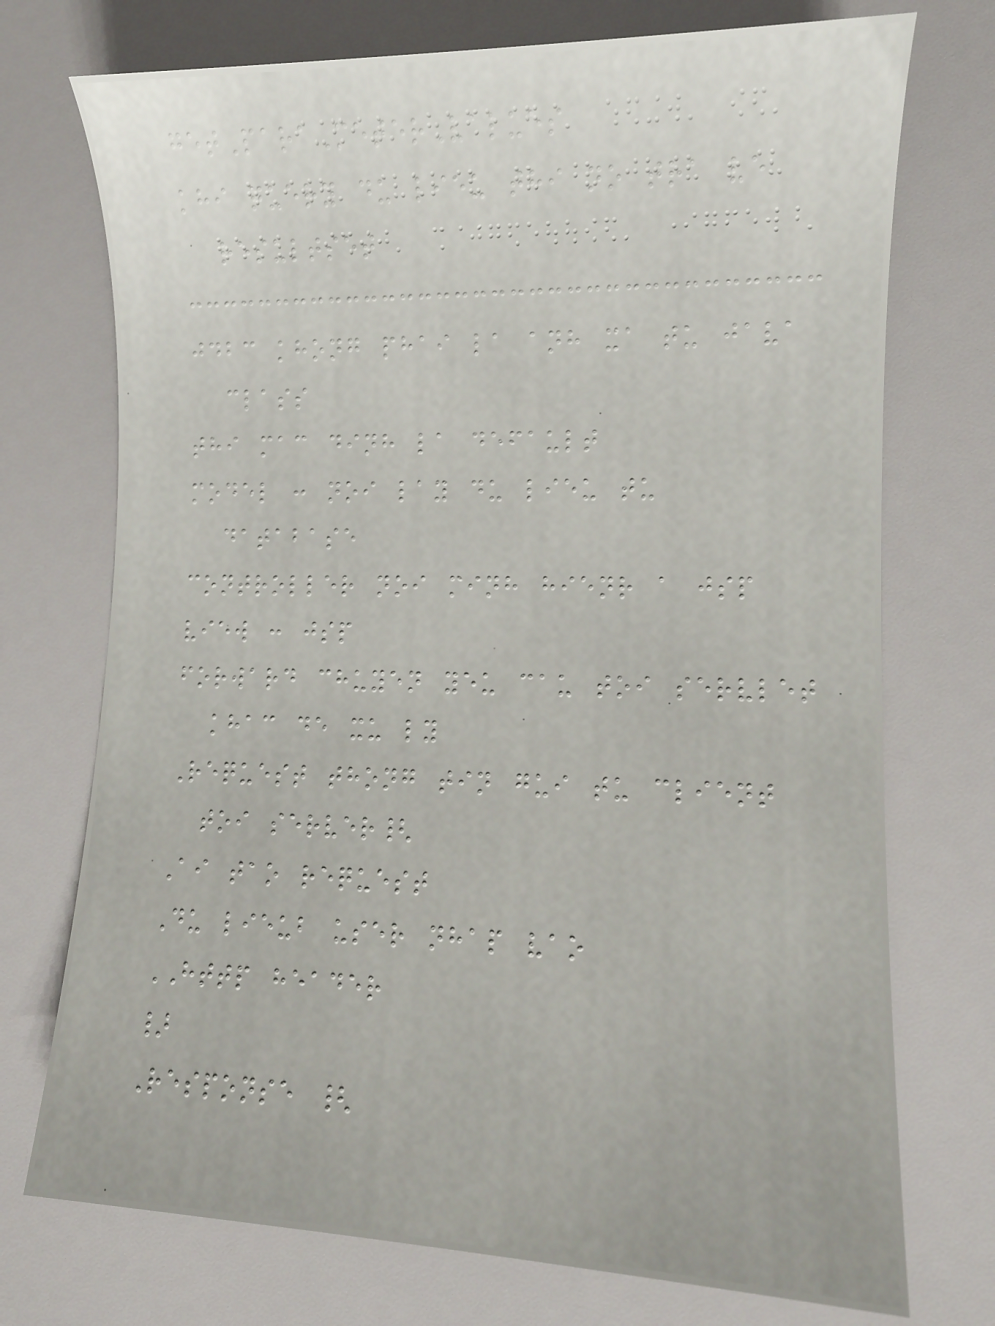getParaMeterValues
khi query du lieu thi no tra ve
resultset
jdbc khong phai la anh xa tu java
class
thi mac dinh la default
model : noi lay du lieu tu
database
controller noi minh hienr a jsp
view : jsp
forward chuyen yeu cau toi servlet
khac de xu ly
Request thong tin gui tu client
toi server{
Ai tao request
Du lieub user nhap vao
HTTP header
}
Response {
